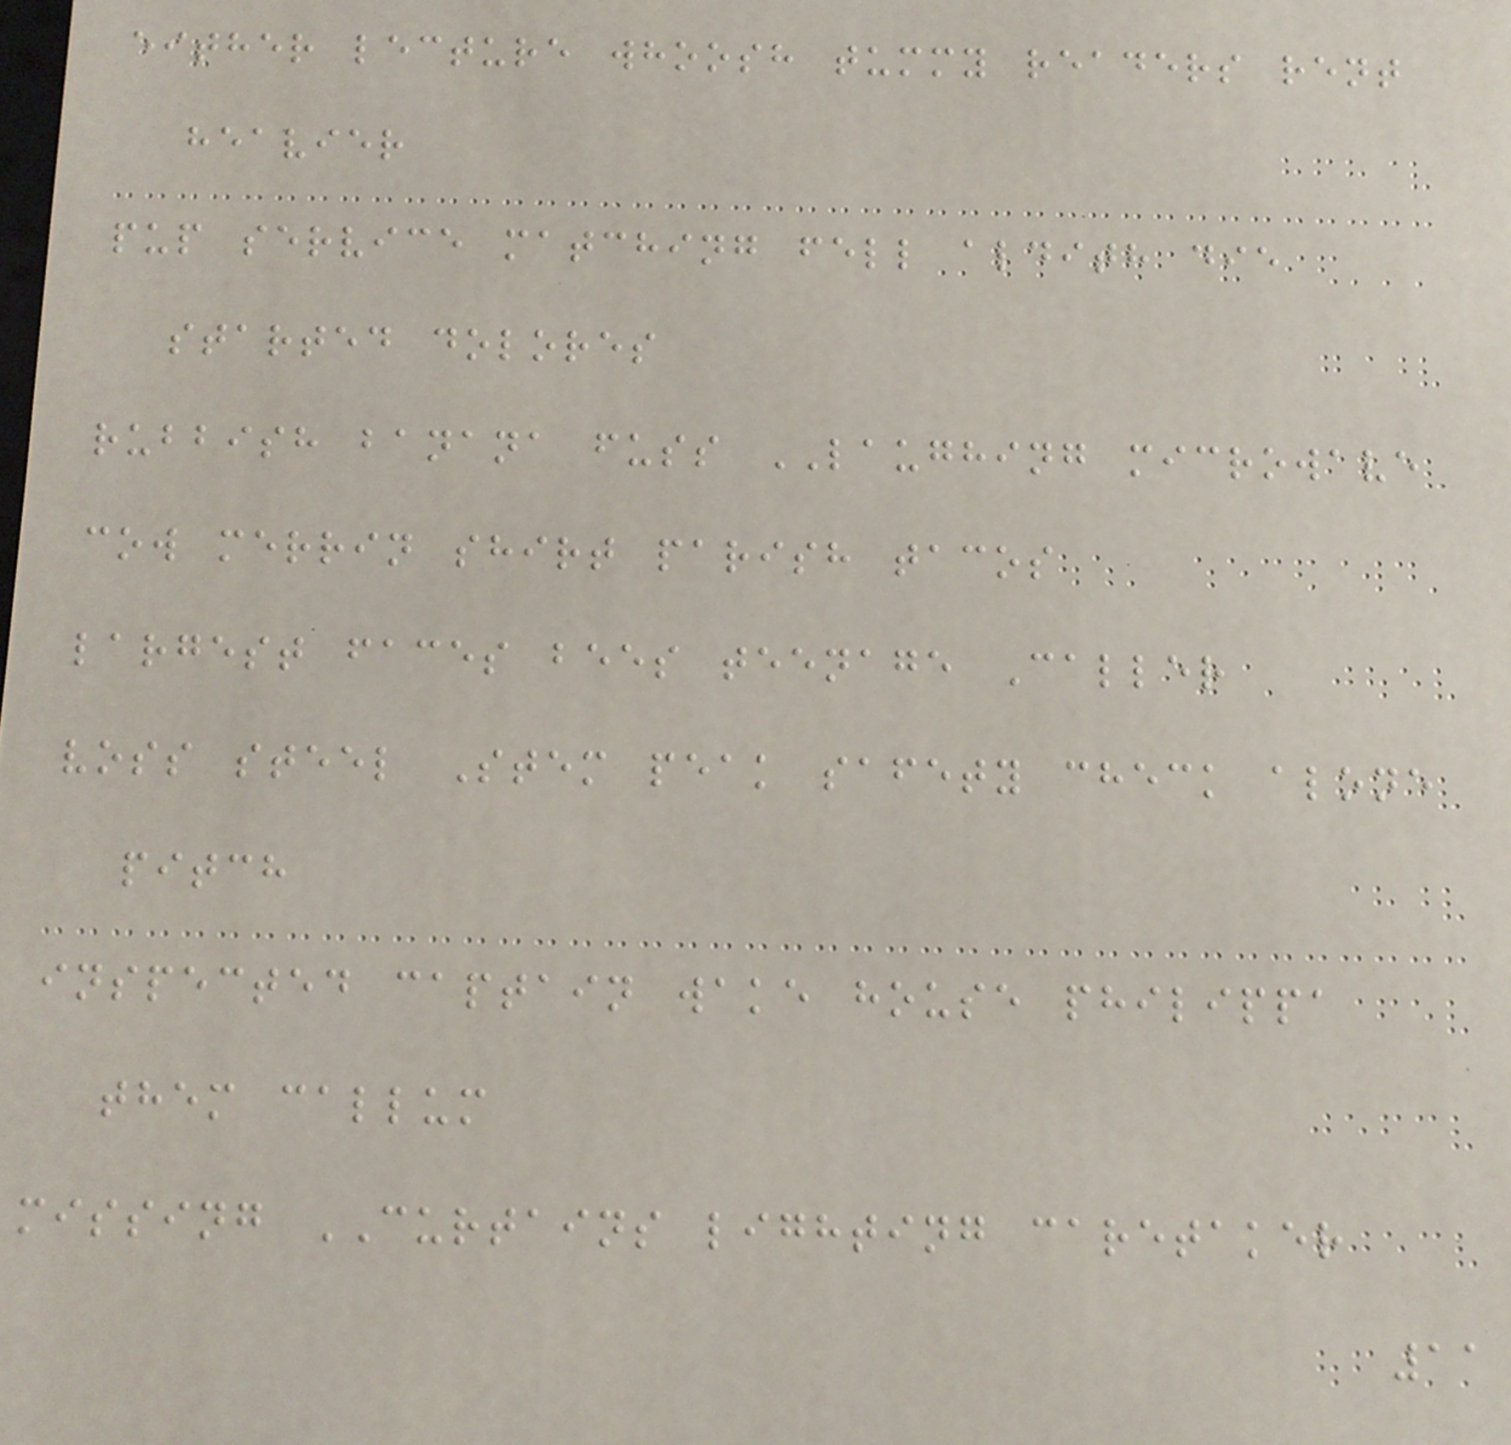either lecture whoosh tummy readers rent
heavier
pup service matching fell aldith die
started dolores
rubbish banana fuss LAUGHING microwave
cow merrin shirt parish tacos
largest faces bees teenage Caller
voss steel Stem peak safety check alone
pitch
inspected captain wake house philippa
them callum
missing CURTAINS lighting caretaker
11
